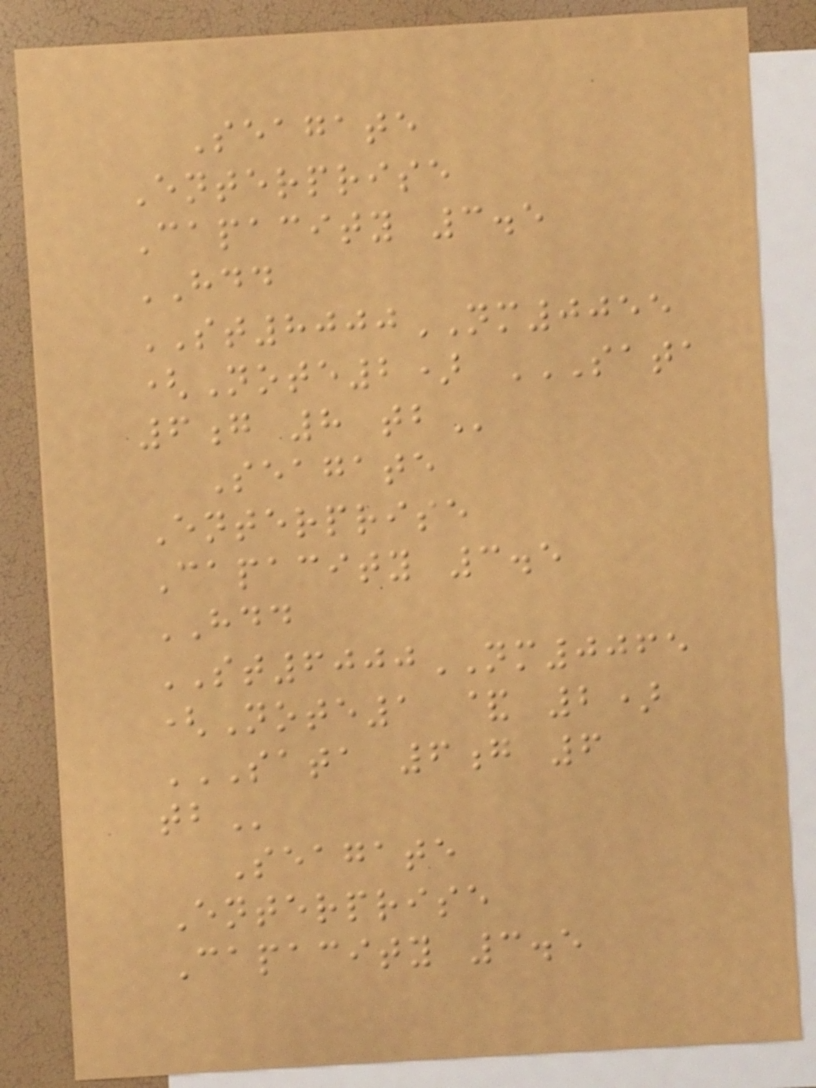Seagate
Enterprise
Capacity 3.5
HDD
ST8000NM0055
(Note2) SATA
6G 8 TB
Seagate
Enterprise
Capacity 3.5
HDD
ST6000NM0065
(Note1 & 2)
SATA 6G 6
TB
Seagate
Enterprise
Capacity 3.5
